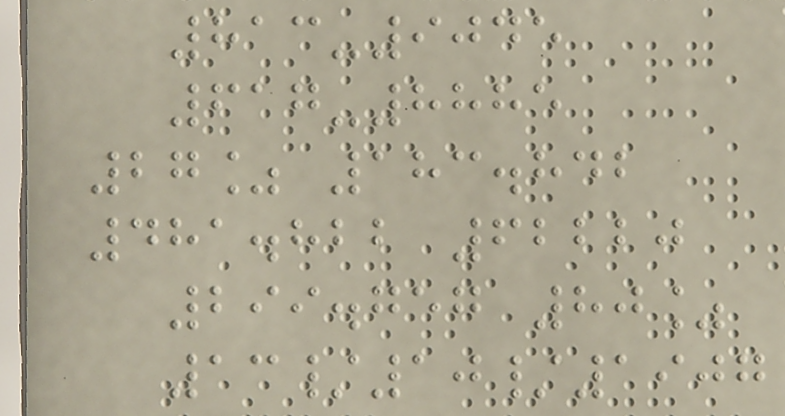813-9045
617-8885
27% 183.842
481.822 62220
299.757 80%
13/10/1907
